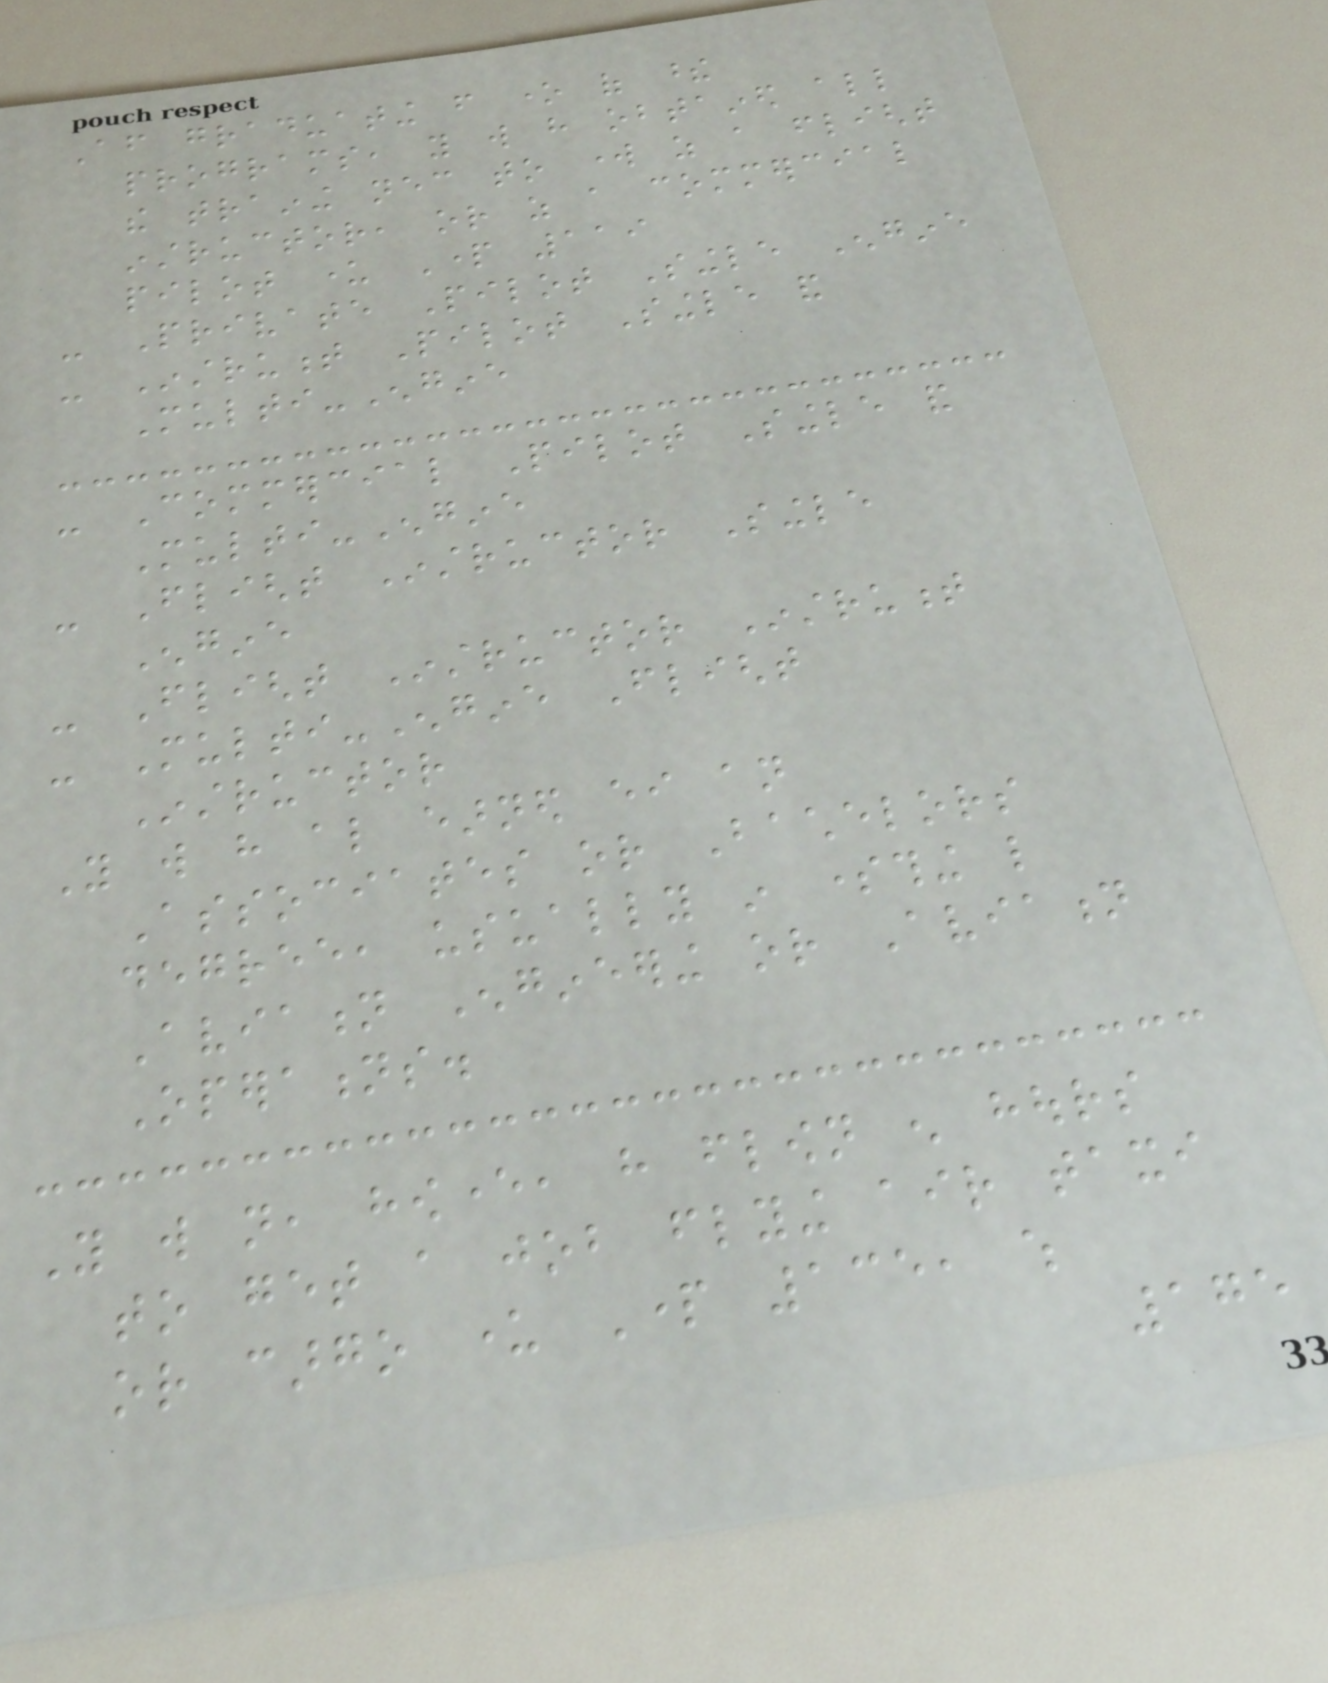After graduating from one of these
programs, you will have obtained all
the training necessary to work as a flight
instructor, or as a commercial
pilot under Part 119
- Private Pilot Single Engine
- Instrument Pilot Single and
Multi-Engine
- Commercial Pilot Single and
Multi-Engine
- Flight Instructor Single
Engine
- Flight Instructor Instrument
- Multi-Engine Flight
Instructor
You will have also earned either an
Associates or Bachelors
degree, usually in something like
Aviation Engineering or Aviation
Operations.
You will not, however, have flown enough hours
to get a job flying air taxi
or cargo under Part 135, which
175
